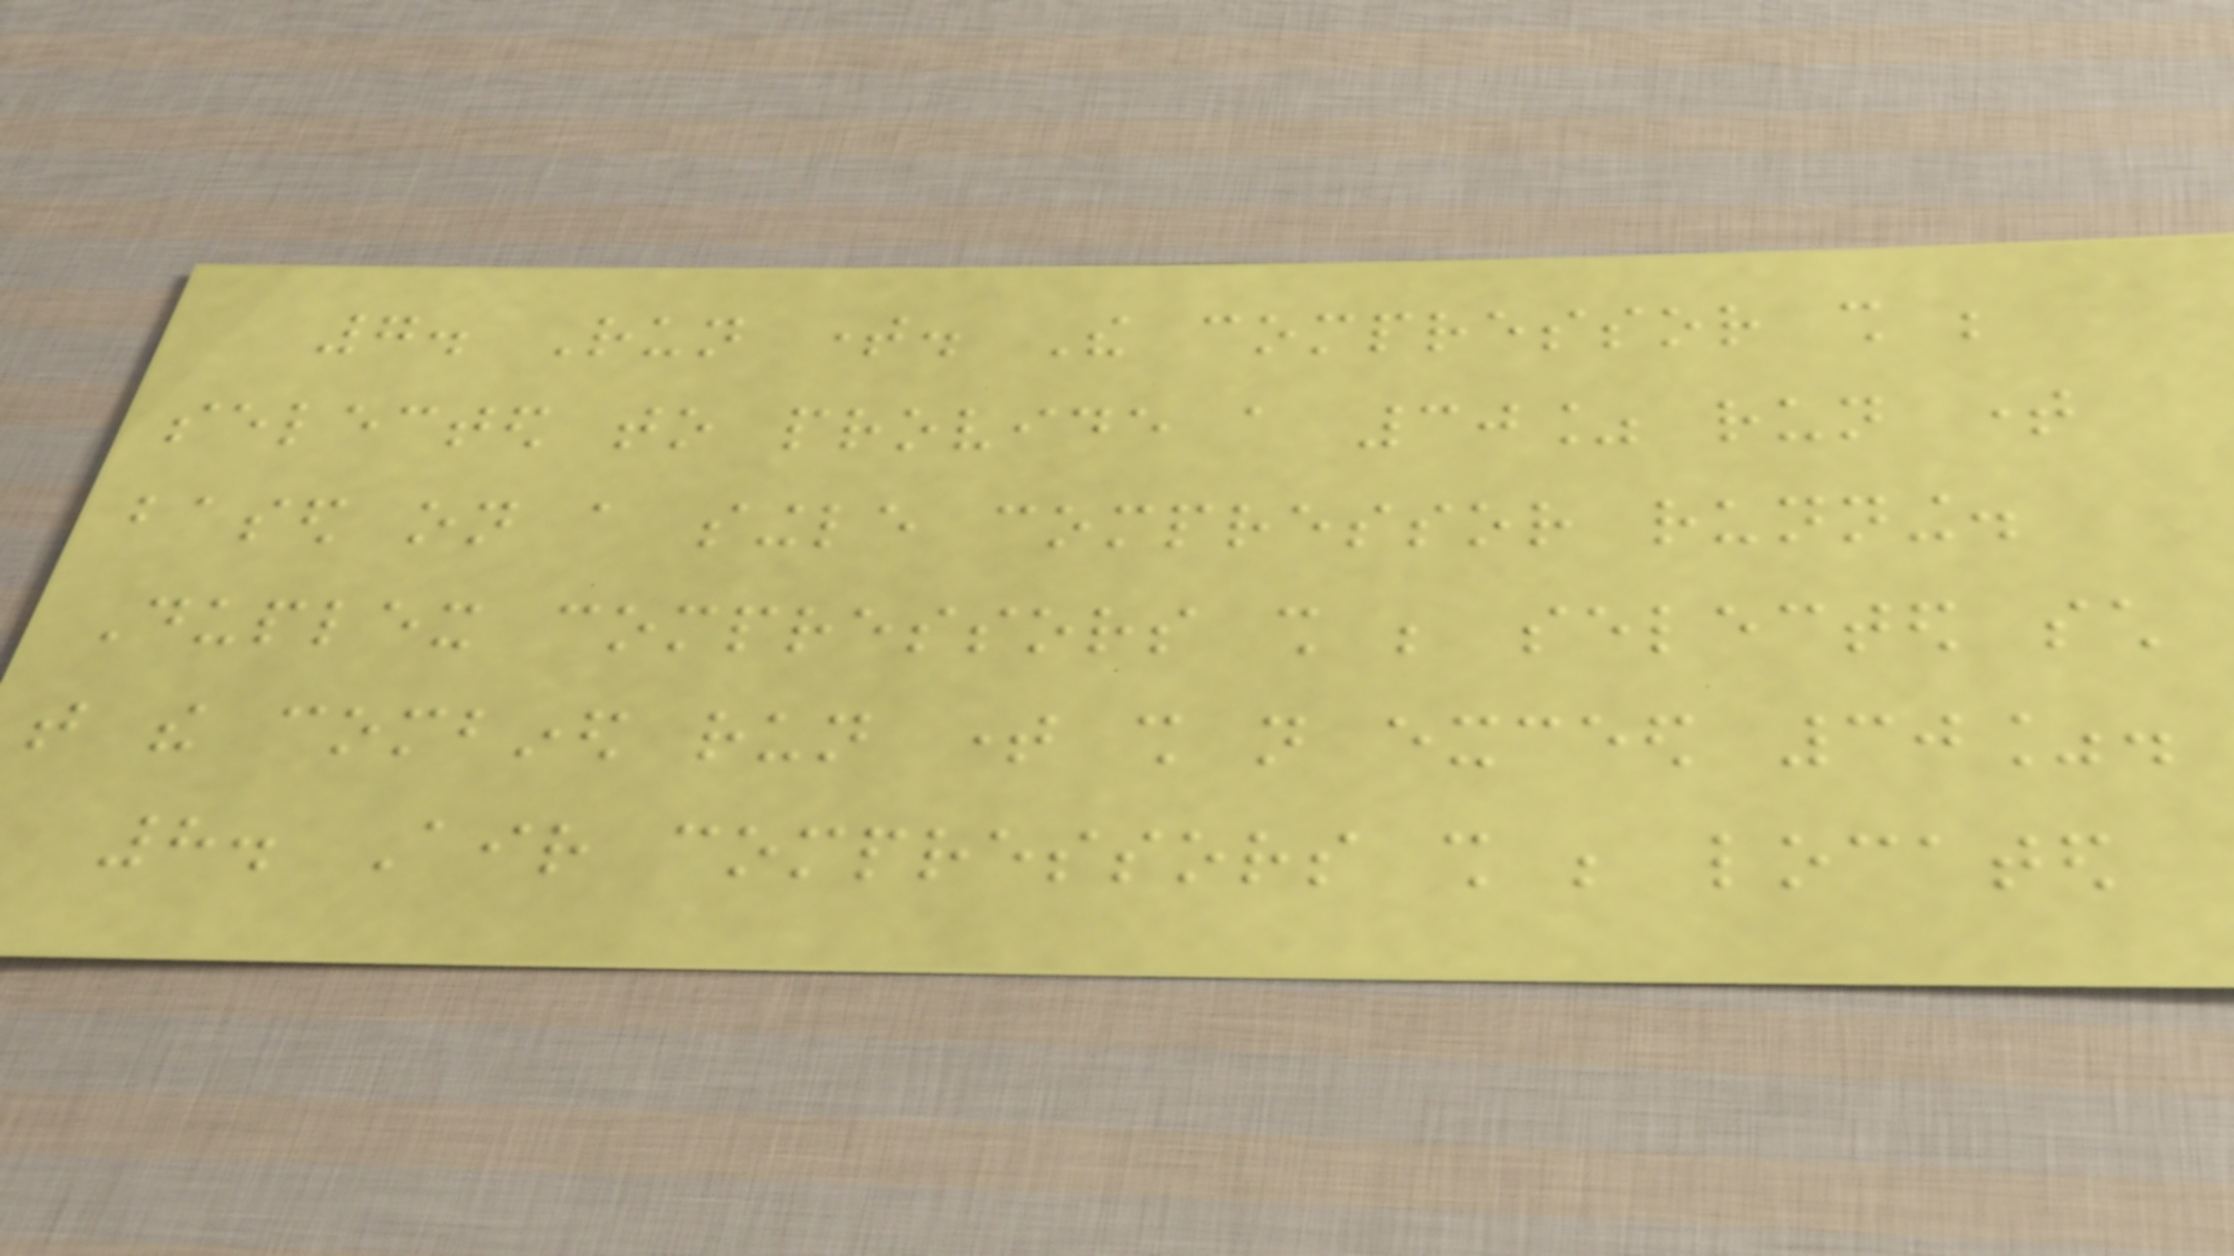7. Run time. The compressor shall be
selected to provide a 30% run time
based on a single compressor running.
Duplex compressors shall be selected such
that the combined run time shall not exceed 30%.
8. Air compressors shall be located
